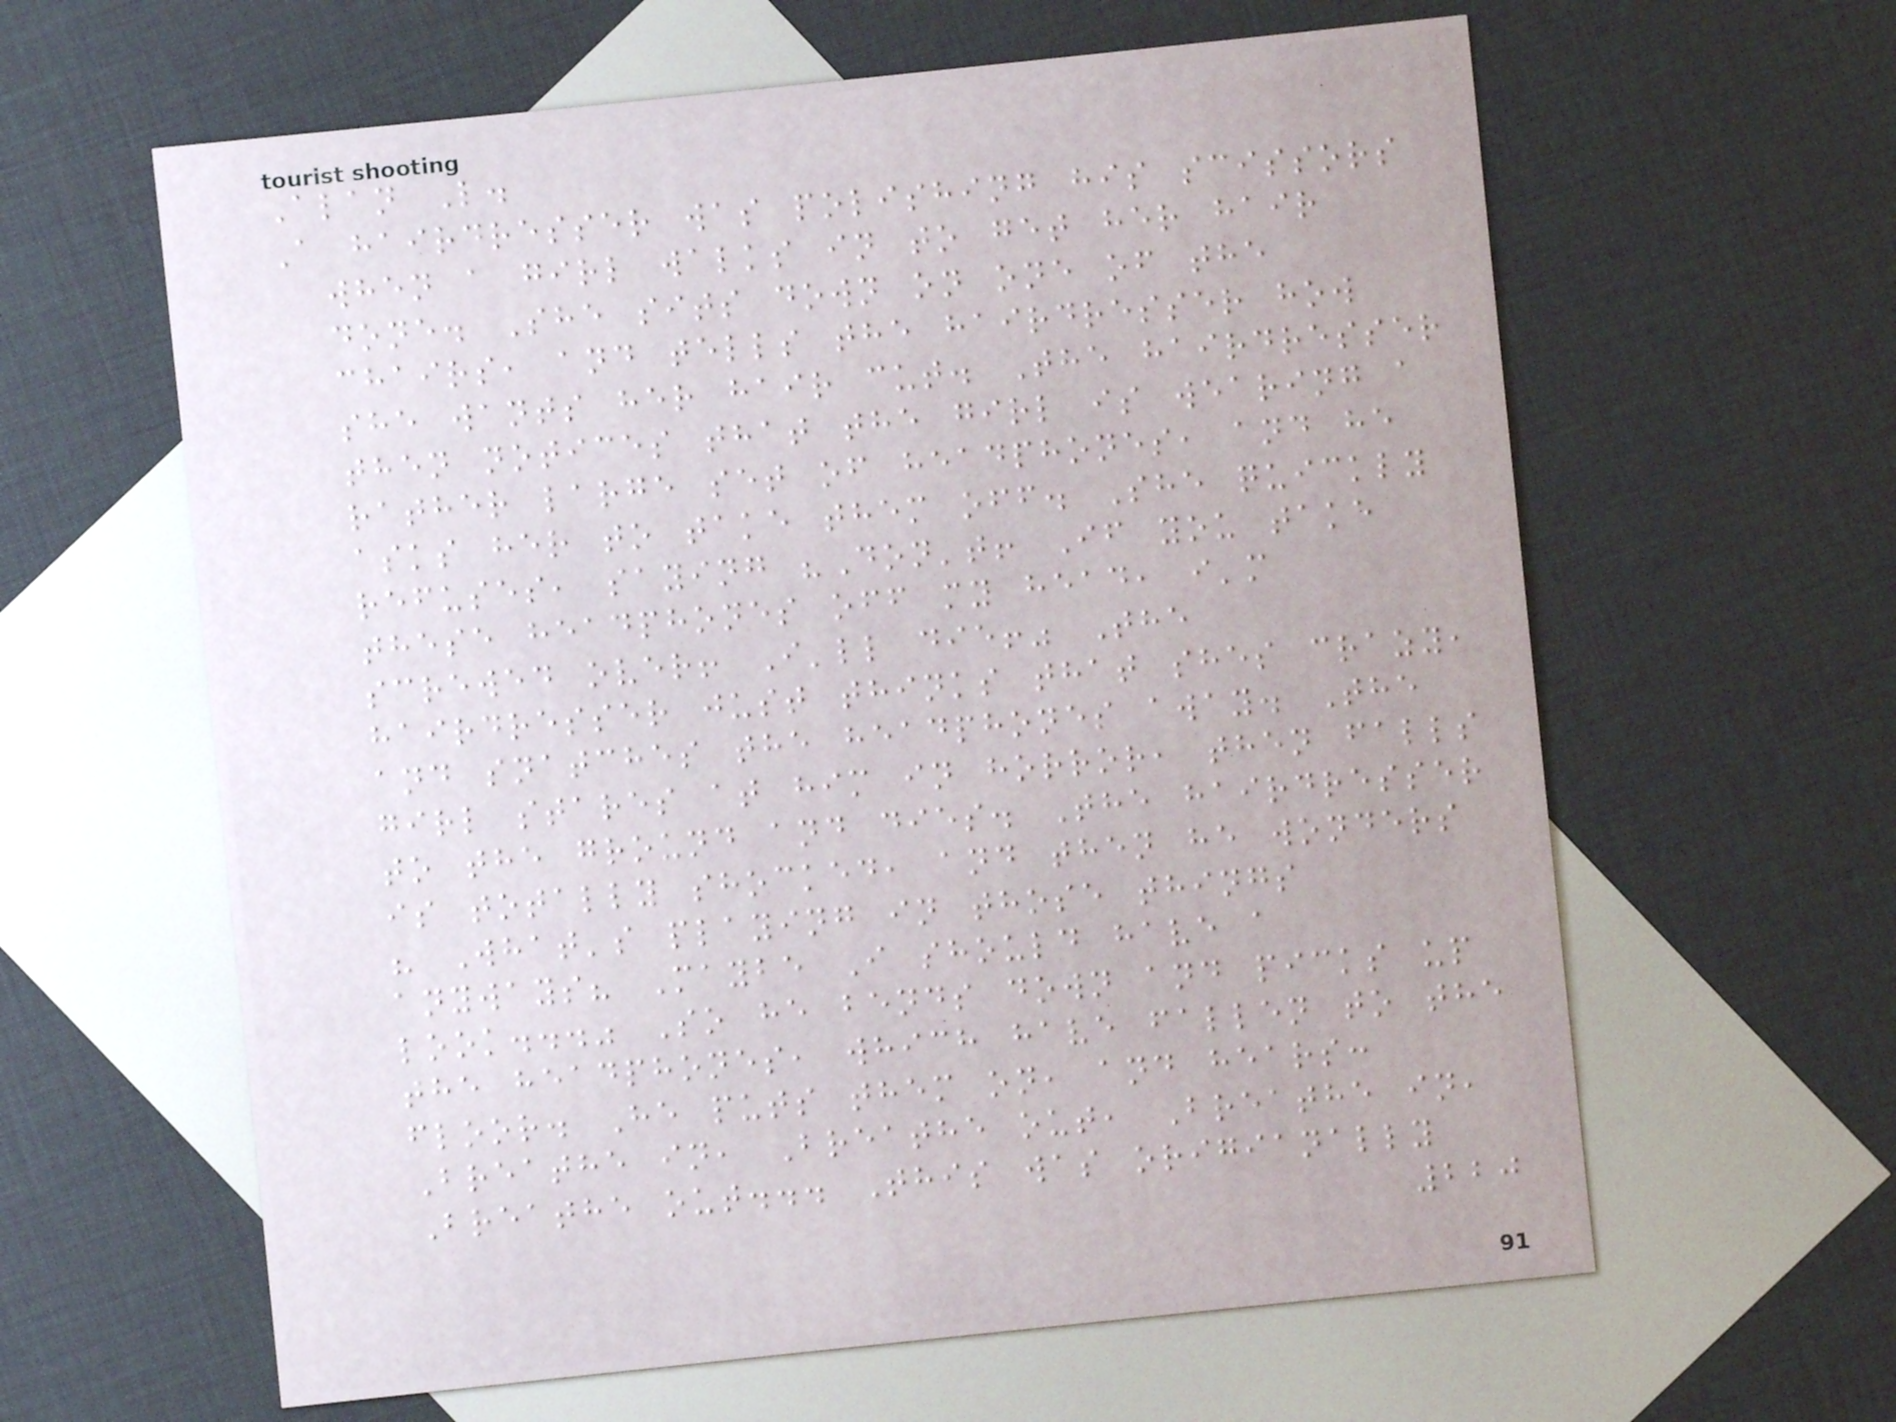Alan L.
A hairdresser was polishing his scissors
when a girl walks in to get her hair
done. She sits down on one of the
chairs, and tells the hairdresser how
she wants her hair cut. The hairdresser
then notices that the girl is wearing a
rather large set of headphones, and he
asks her to take them off. She quickly
refuses, saying "Don't! If you take
these headphones off my head, i'm
screwed over! I'll die!" The
hairdresser just thinks that shes crazy,
and snatches the headphones away. The
girl stares at him in horror, then falls
to the ground and dies. The hairdresser
is totally shocked, and then he wonders
" What's playing in those things
anyways? Maybe I should have a
look..." So he bends down and picks up
the headphones, which have fallen to the
floor. He puts them on, and hears:
Breathe in, Breathe out, Breathe in,
Breathe out... This was origianally
220
